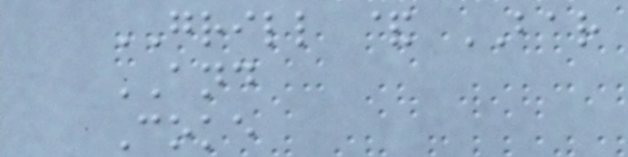GRILL & BAR
AND
Coke
